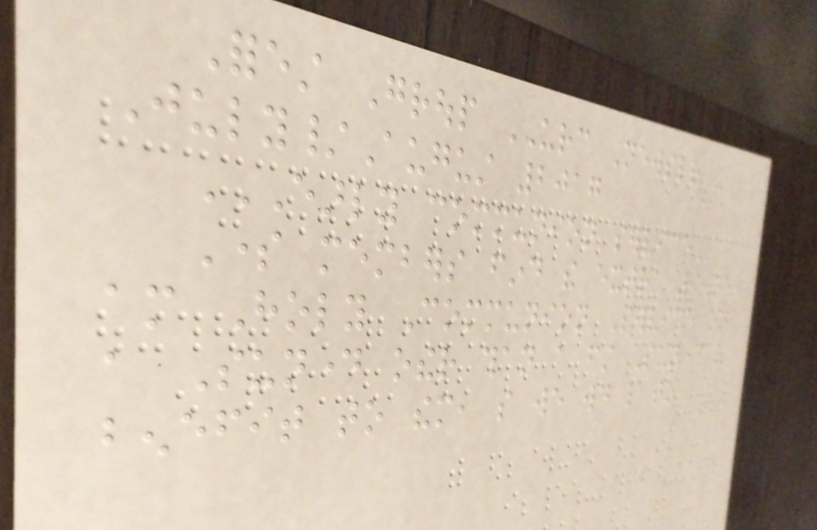Forest Group URC Newsletter -
July/August 2017
EARLY COMMUNION SERVICE
Some members find the extra 9.45
am Holy Communion Service on
a Sunday other than a first Sunday of
benefit to them, so we would like to
